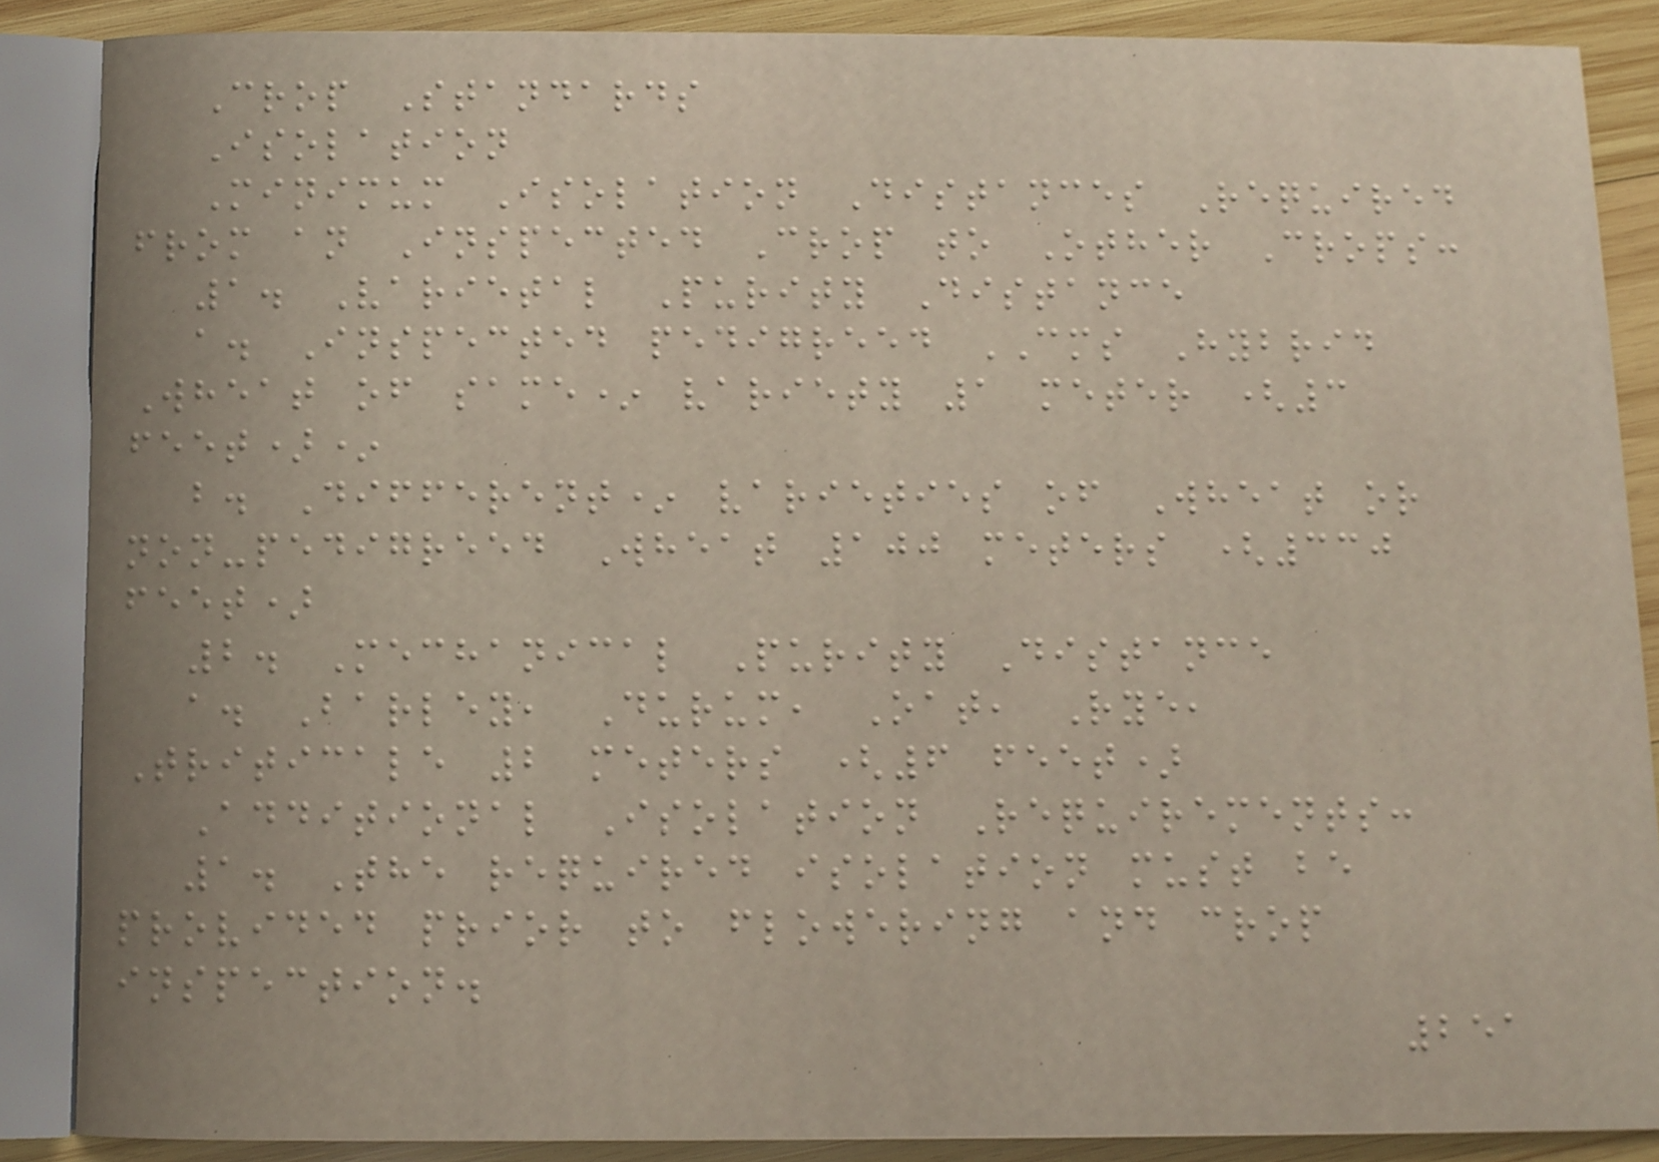Crop Standards
Isolation
Minimum Isolation Distances Required
from an Inspected Crop to Other Crops:
1. Varietal Purity Distance
a. Inspected pedigreed CMS Hybrid
Wheat of same* variety 1 meter (3
feet)*
b. Different* varieties of Wheat or
non-pedigreed Wheat 100 meters (330
feet)
2. Mechanical Purity Distance
a. Barley, Durum, Oat, Rye,
Triticale 2 meters (6 feet)
Additional Isolation Requirements:
1. The required isolation must be
provided prior to flowering and crop
inspection.
251
